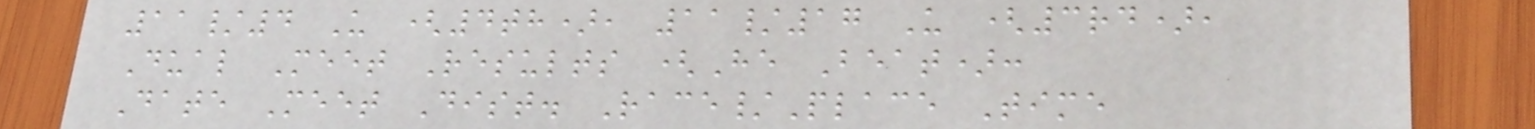11/4 U (4th), 11/17 U (3rd),
Dual Meet Results (He Beat):
Date Meet Dist. Race/Place Time
